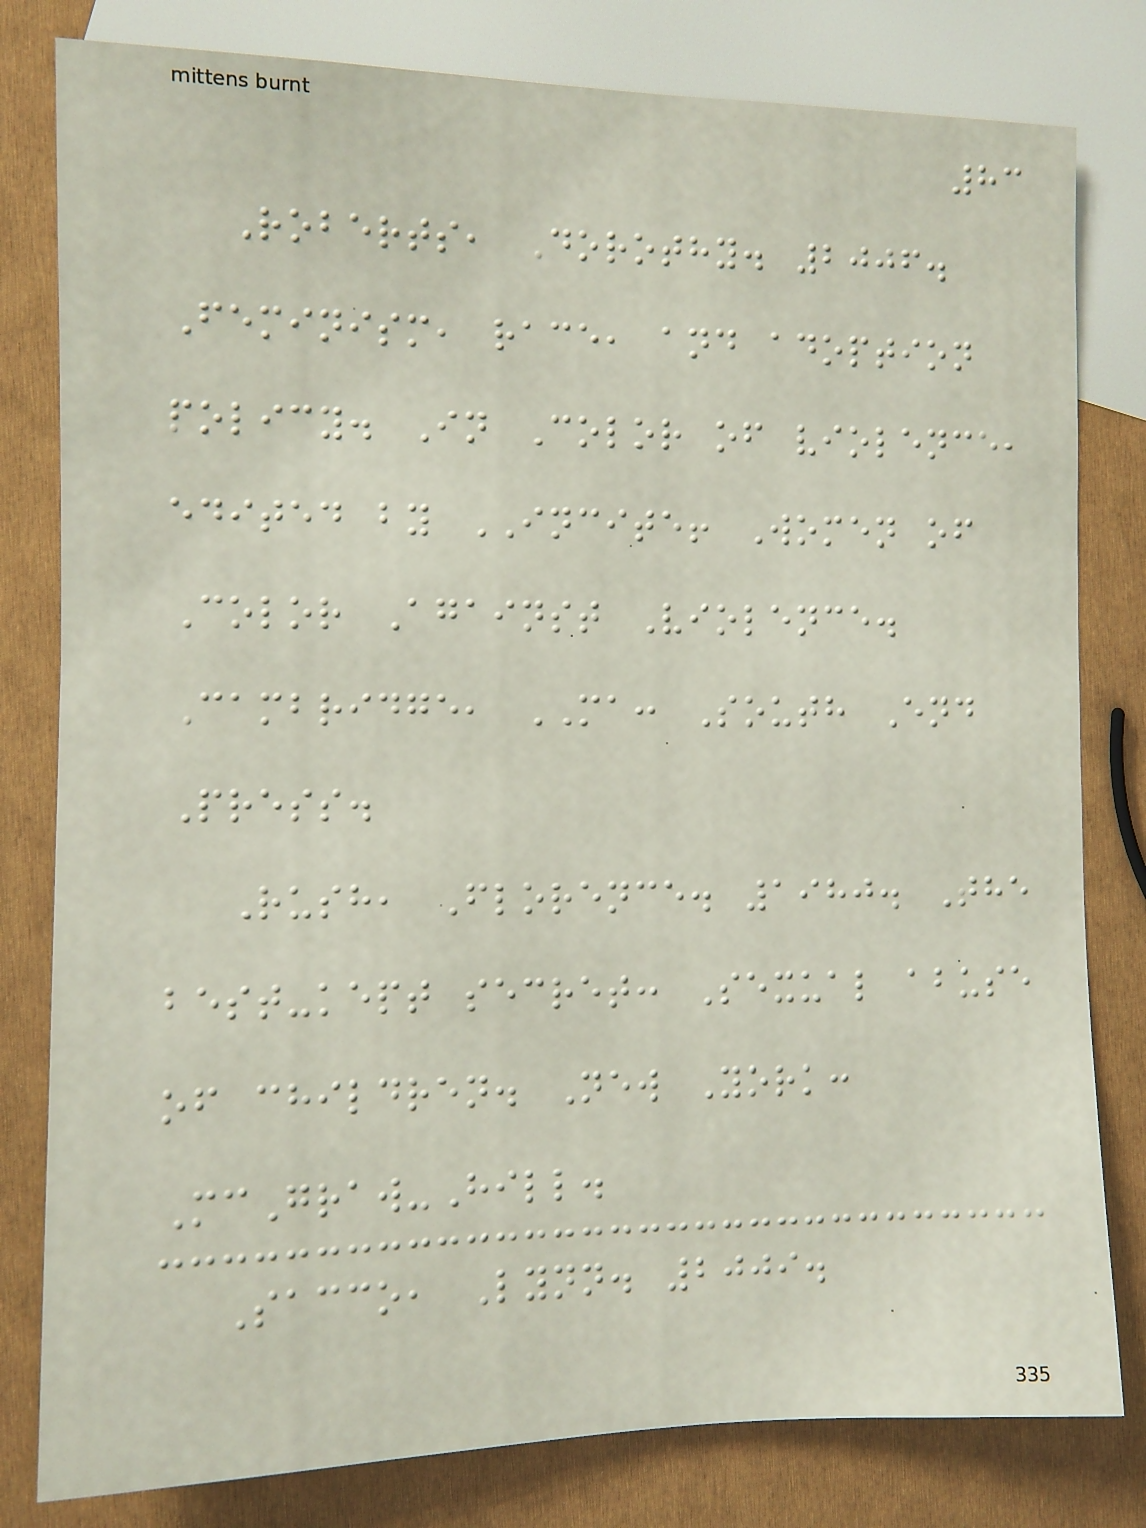83
Roberts, Dorothy. 2006.
Feminism, race, and adoption
policy. In Color of violence,
edited by INCITE! Women of
Color Against Violence.
Cambridge, MA: South End
Press.
Rush, Florence. 1980. The
best-kept secret: Sexual abuse
of children. New York:
McGraw-Hill.
Sacco, Lynn. 2009.
